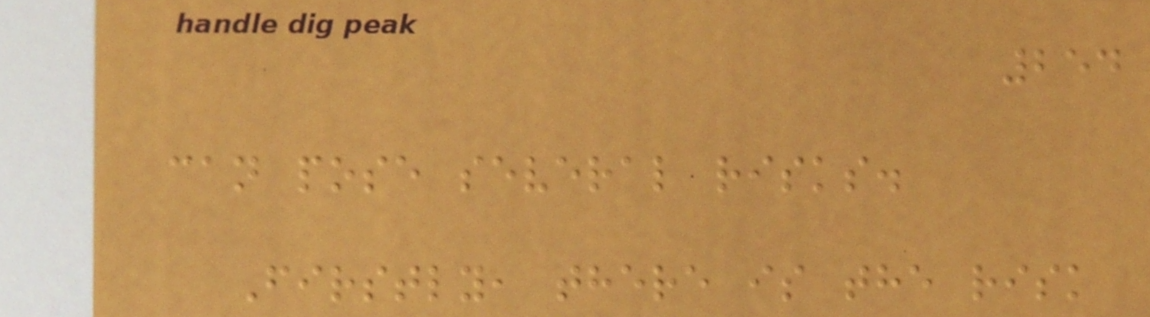254
can pose several risks.
Firstly, there is the risk
